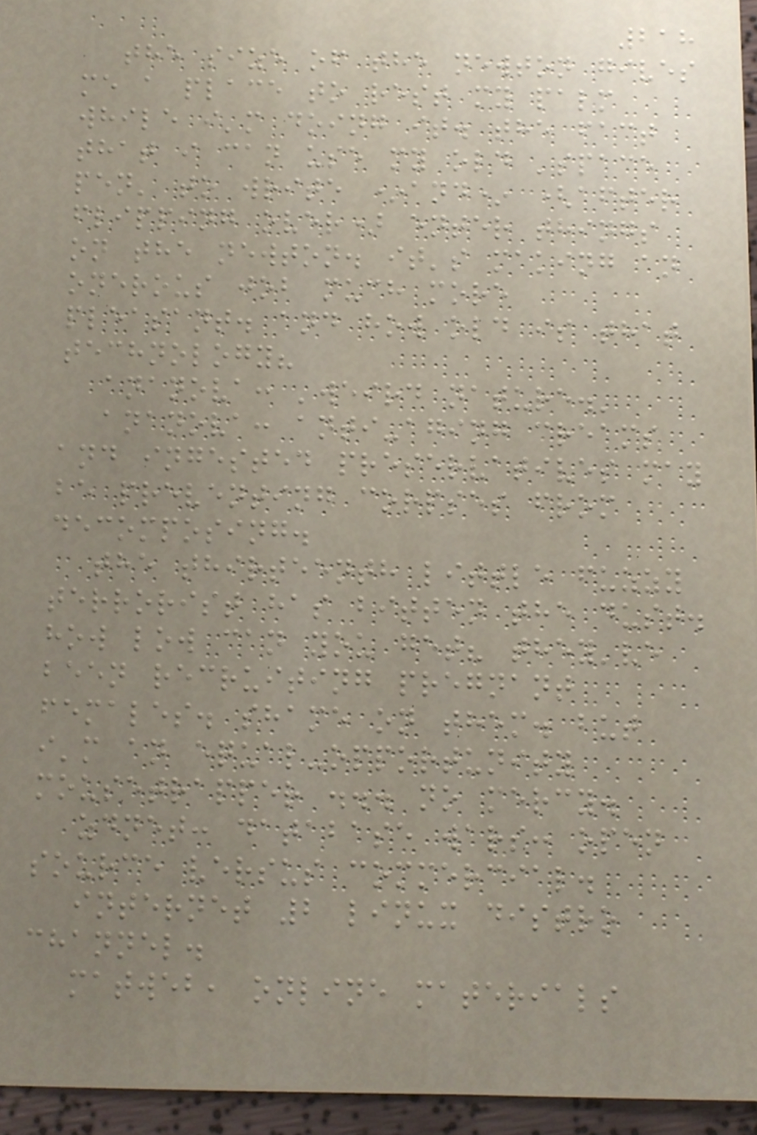218
the size of the newton gives
me a place to rest my palm
while i'm doing it. the fact
that i can use my old 'space
pen' to write *and* (after
flipping over) enter things
on the newton. it's making an
onerous job much more
pleasant. and how old is that
technology?
ananova: 'weird nature.'
ananova: anti-aging creams
and ingested preservatives may
be preventing corpses from
decomposing.
the thirteenth little fuzzy
terrorist has bitten the dust.
how low can you get? they've
been recruiting pregnant
females. shame on them. but
i'm an equal-opportunity
mousetrapper ... no mercy.
zdnet: database wars: open
source versus commercial.
internet 2 linux distro
channel.
matweb, online materials
